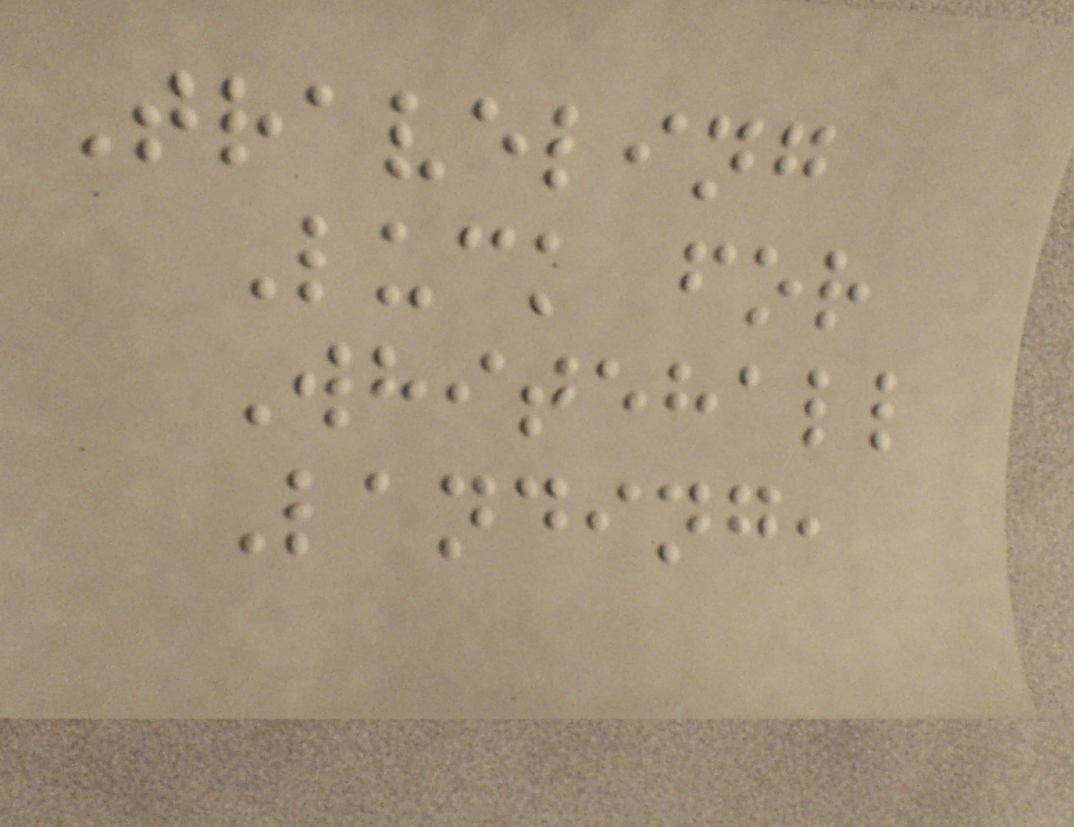Traveling
Luck for
Whitehall
Landing,
